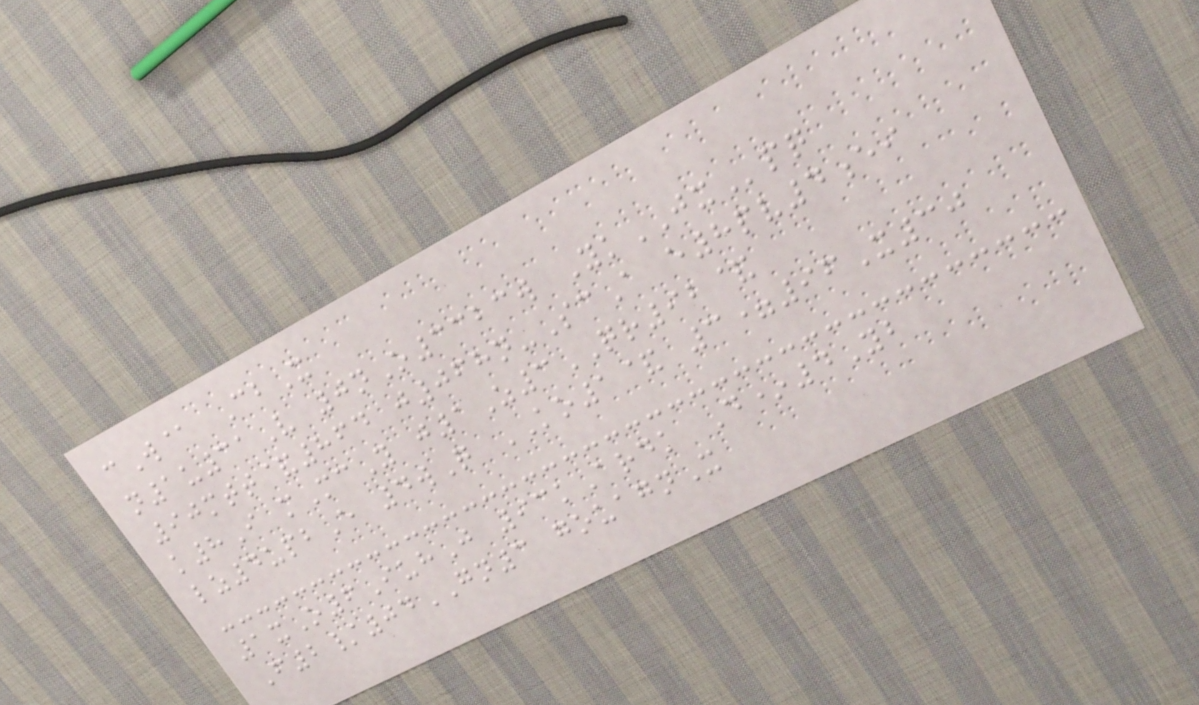cW@ CbX
n1u31V 0nO3323w YkJXpq
90mtt&864 j068n-ScA e8pv4ei
k8I mMcY j1Z3QR92&
lz4upbE 4wQ KO1& 3=96X30
1xO6IuhJ 93kArdk D*4Yb
F2/04GN3 gouagnX
